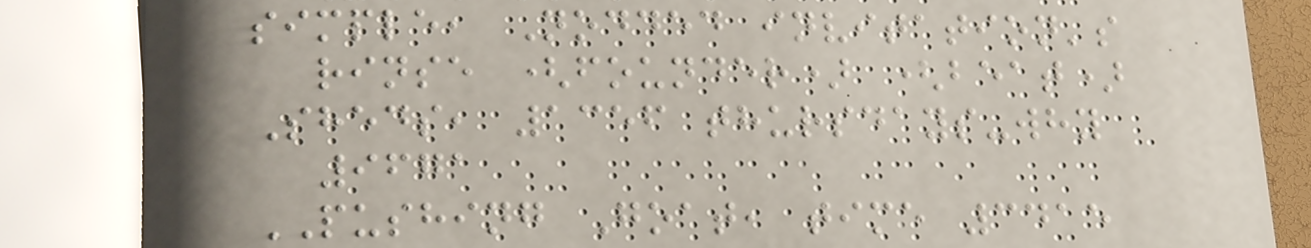simple, Nodded invitation's
rinse (founder) (beat)
Sheds, 1356 thursdays-why
9671
PUSHING Goat, time 3415
